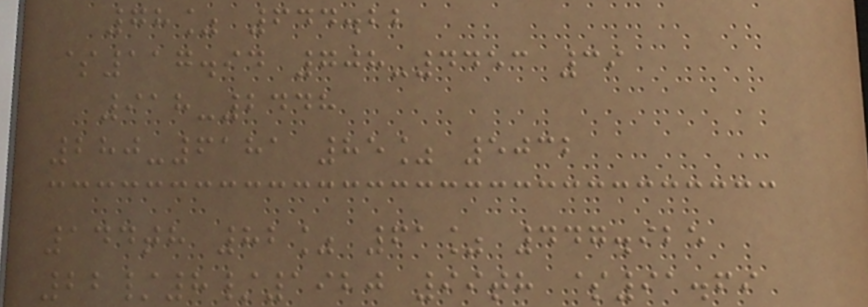78% 644.22
$117.94 708-4453 39
918-2448
280-6181 85% 5032
144th 82% 61% 447.925
22/8/1920 99th $91.69
